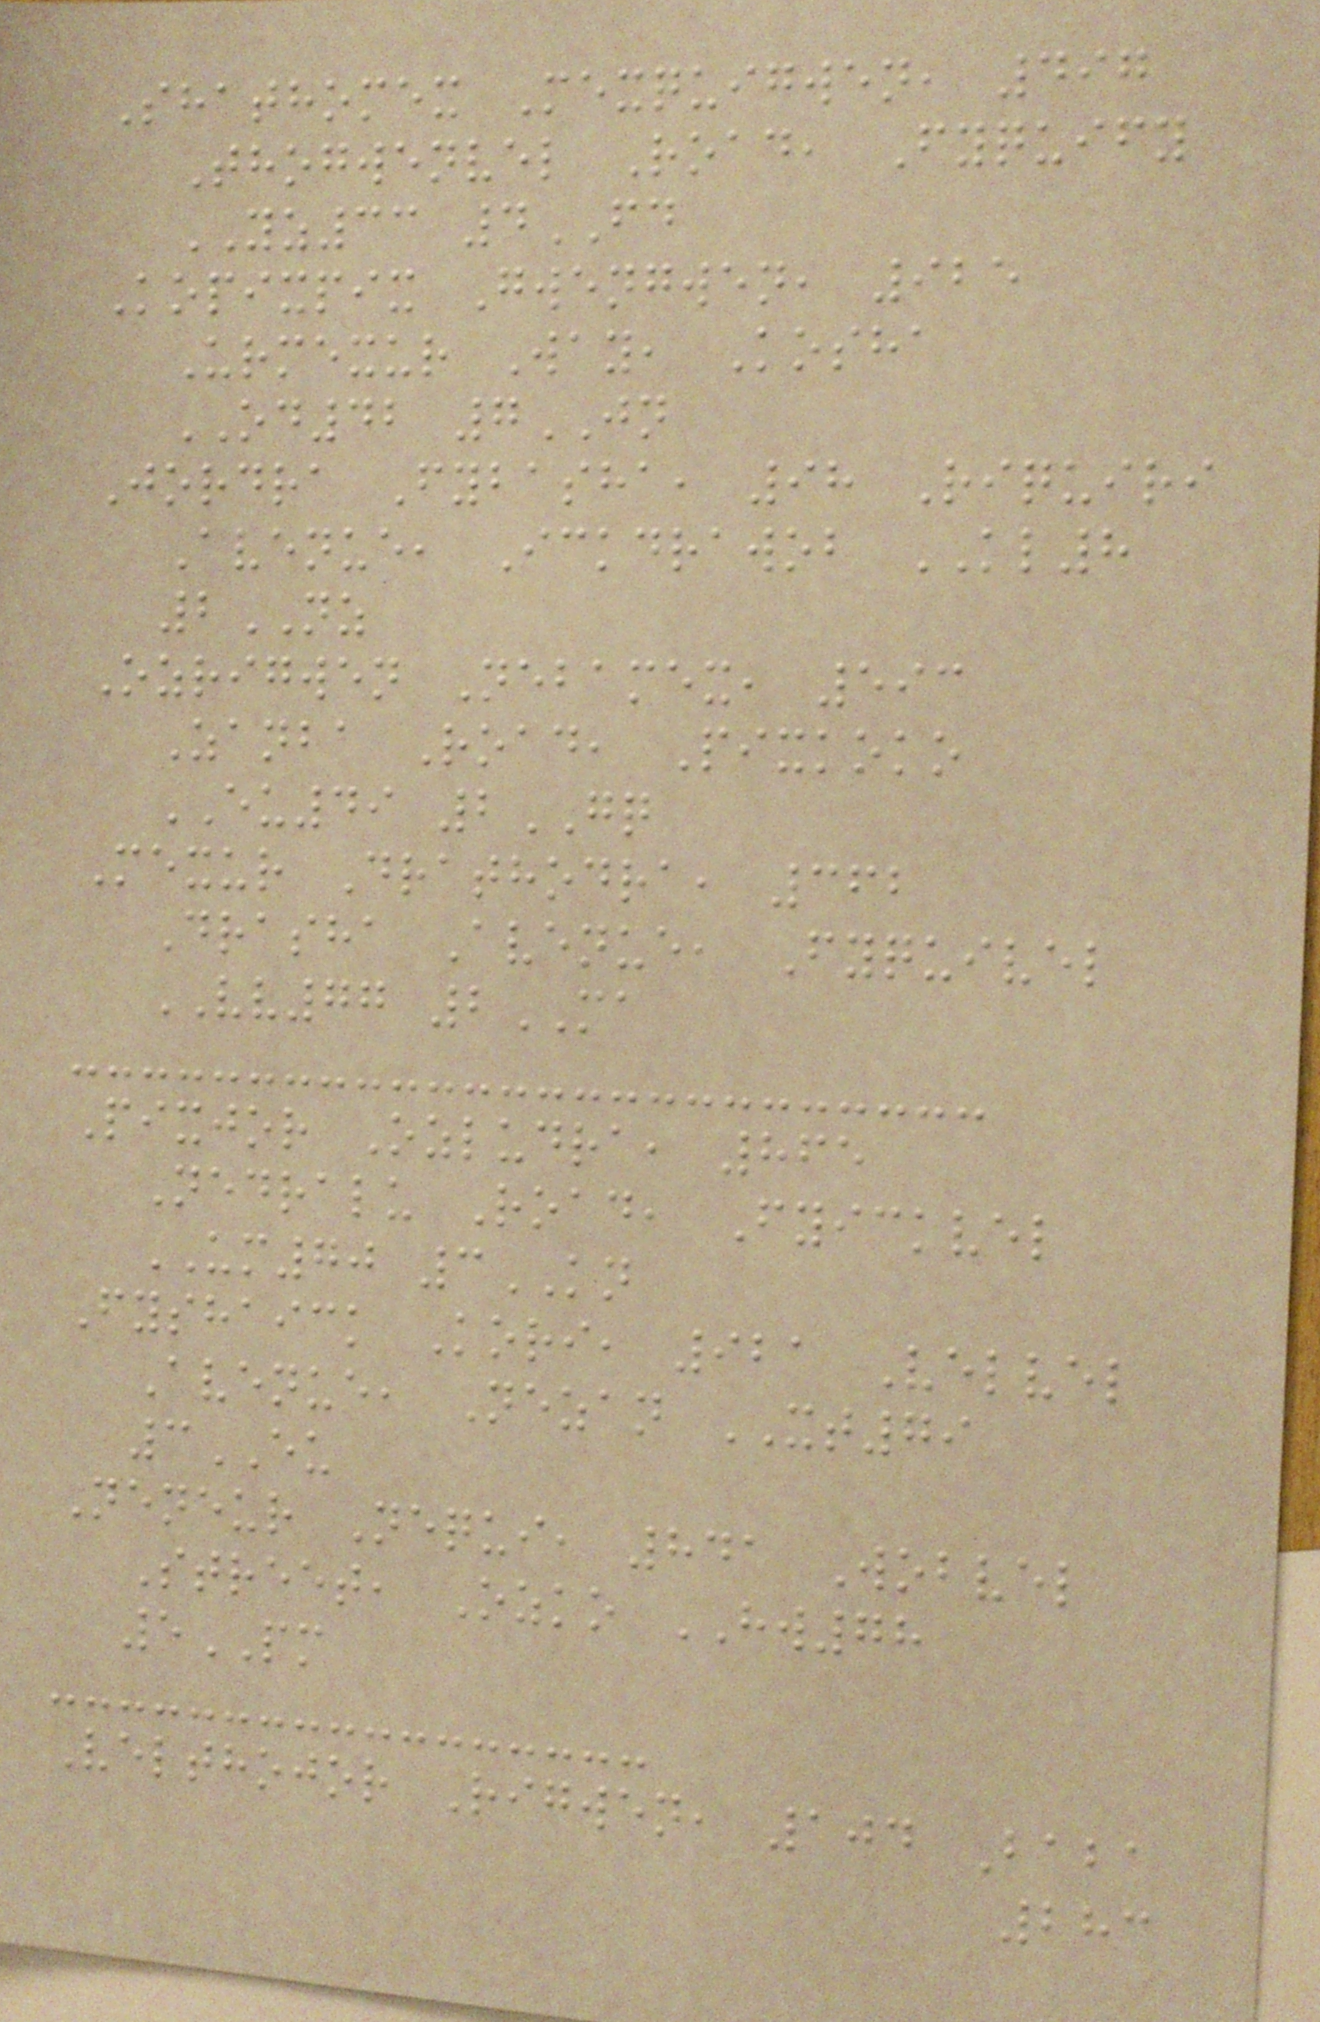Shathomex Mexquigwen, 497
Thogwenvel Road, Fyquify
YZ33 4FD
Kopixpix Gwengwen, 925
Urmexur Way, Kosha
OD42 7JN
Jordra Fybasha, 98 Riquiri
Avenue, Ickdrawob KL8
2NZ
Ozrigwen Nebamex, 593
Zanba Road, Pixkoko
EU49 2GQ
Mexur Drathodra, 362
Drasha Avenue, Fyquivel
VV77 2MA
Pixjor Ozludra, 865
Nedralu Road, Fyickvel
UM70 3KN
Fyshaick Kori, 921 Velvel
Avenue, Nezan XT79
3EU
Neneur Nequi, 841 Wobvel
Street, Ozko HW78
5PM
Velthojor Rigwen, 104 Baba
283
